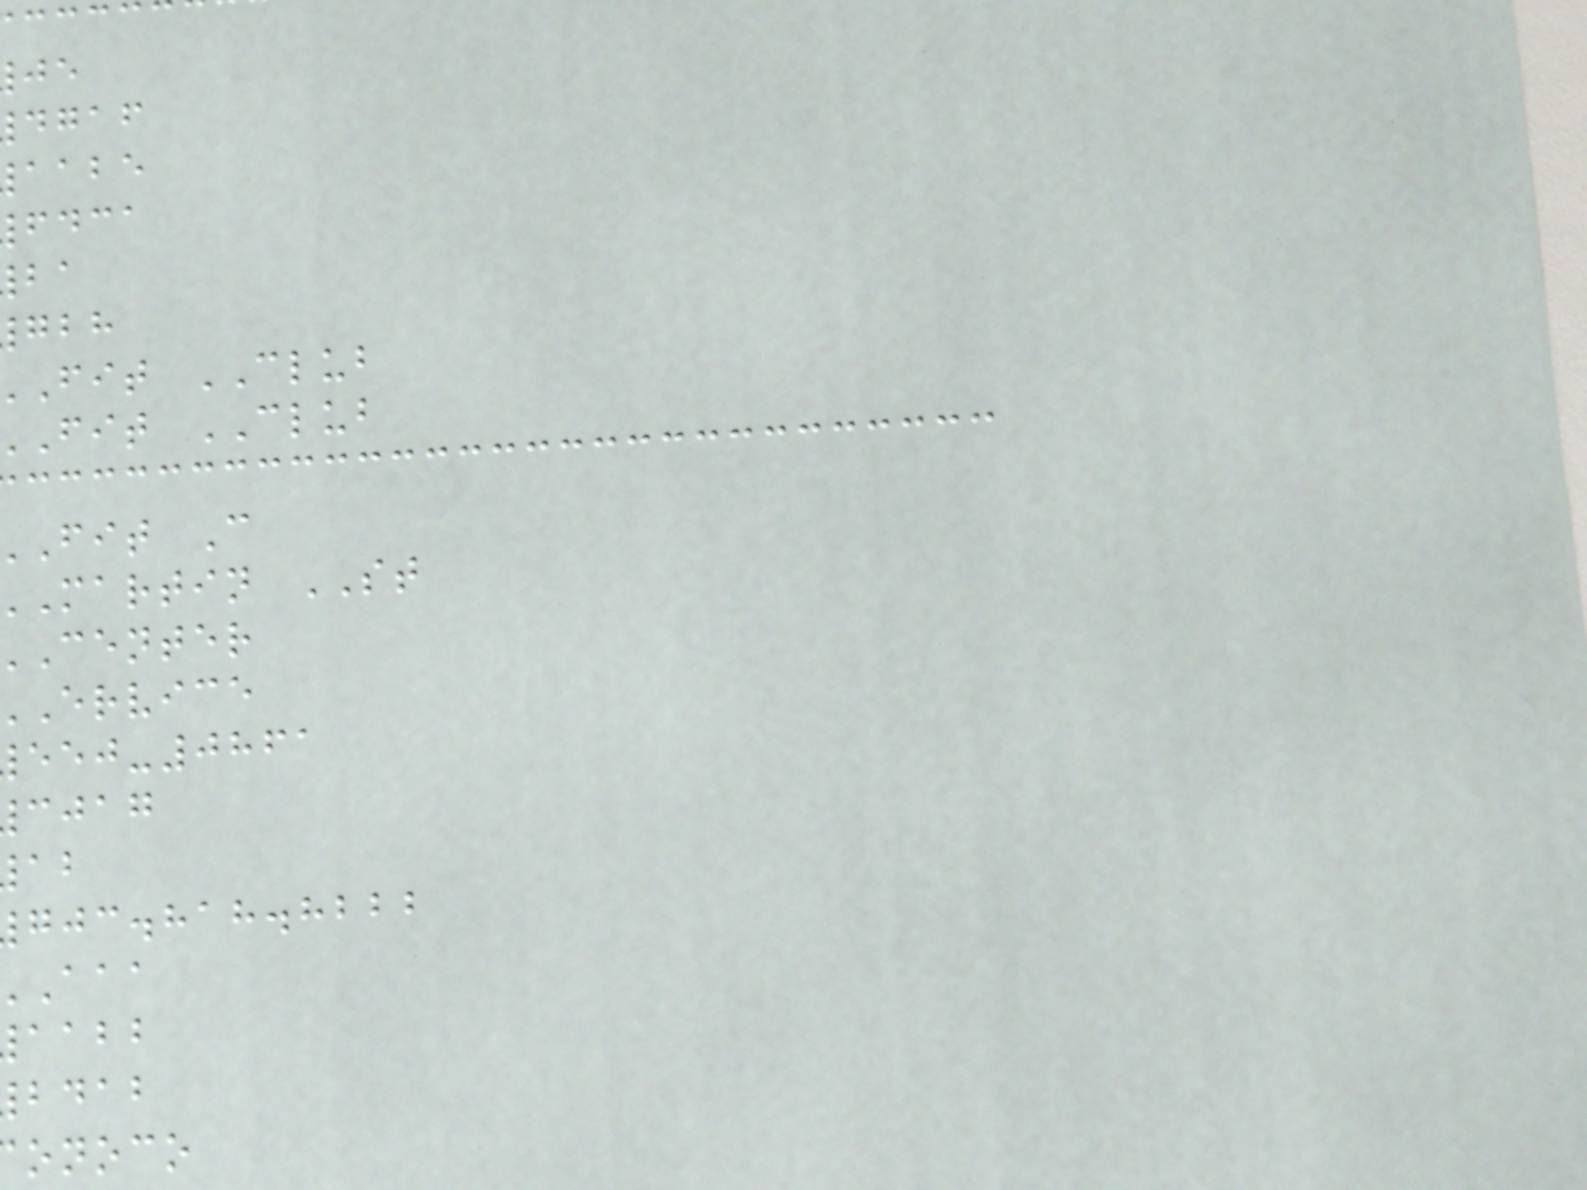dgaf
aabe
fdca
fit CLUB
fit CLUB
fit C
martin ST
center
ervice
-0861
cjag
gjc.hah.hbbb
aabb
bdab
onoco
